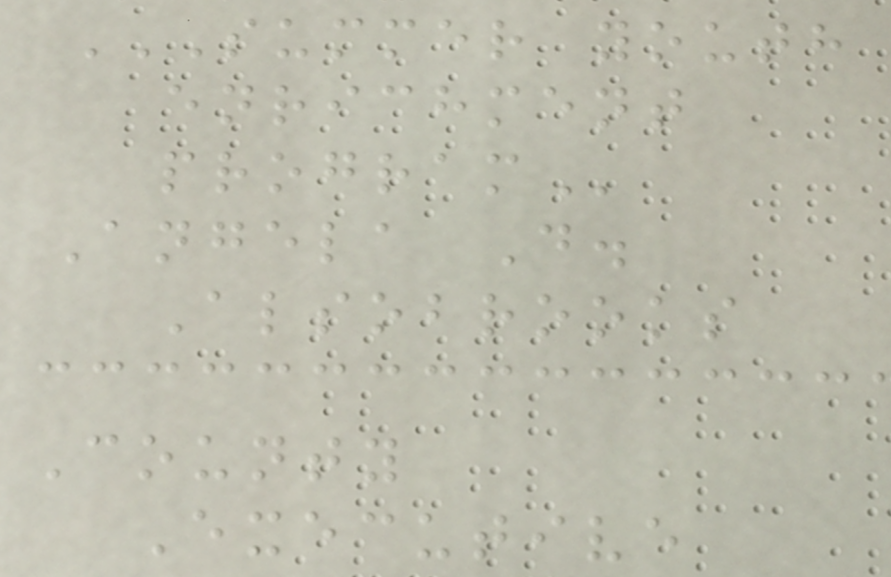SUMMER YOUTH
ENRICHMENT
PROGRAM
Angela D.
Alsobrooks
County
Executive
